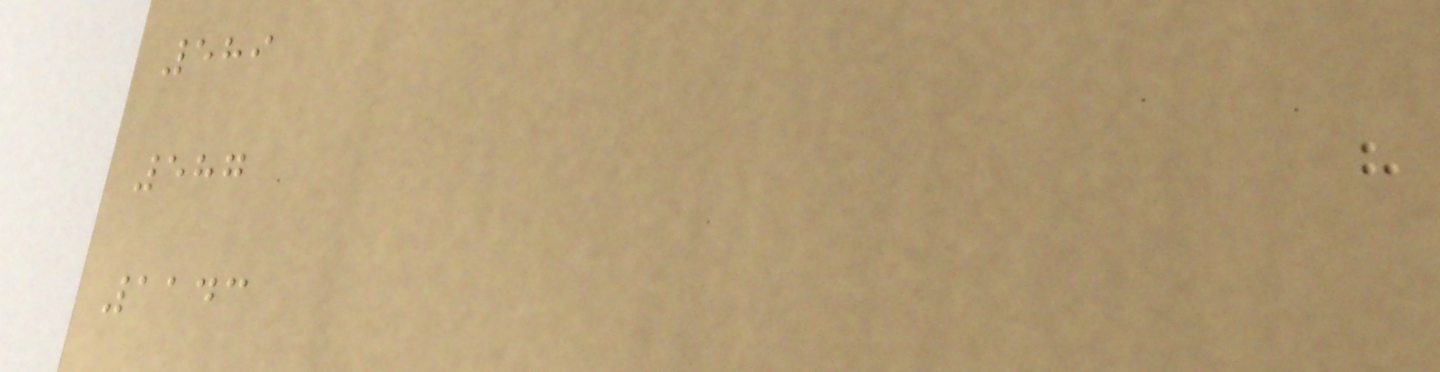589
587
1143
